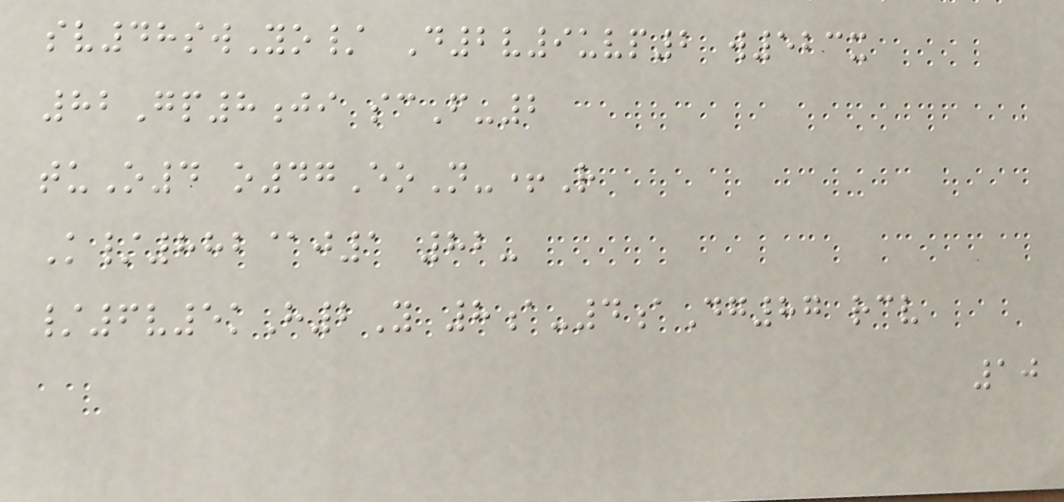sv48swYo/ D2v9uvp2 w523x
82Gp8ji scF-2
tuO4 o47EoN-+R
K/882@j1 82-
/6v5kH2Y 8a-4aDg87 rcv
10
